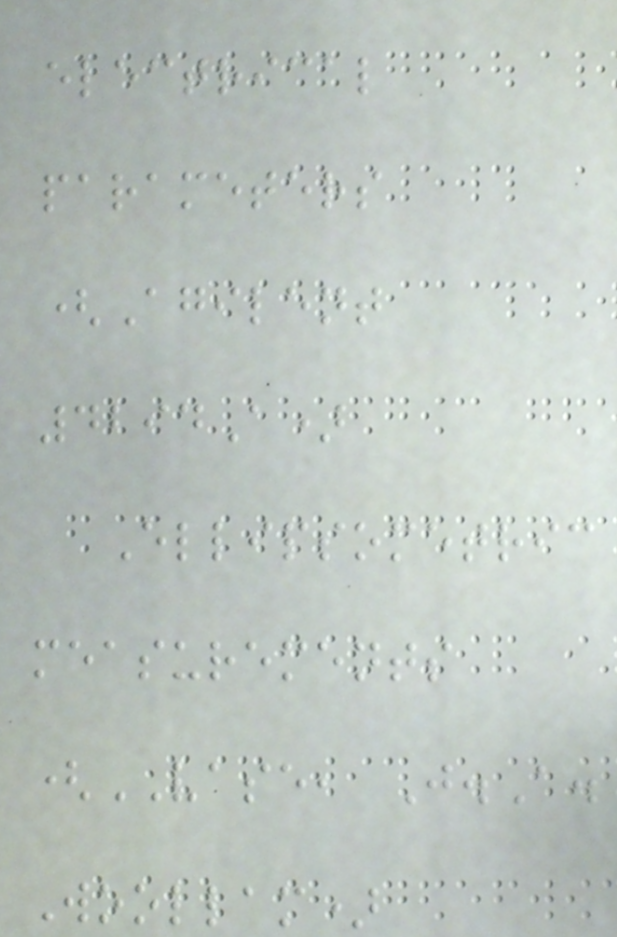electrical
parameters
(Agilent
4294A)
Ellipsometric
measurements
(VASE, J.A.
Woollam)
